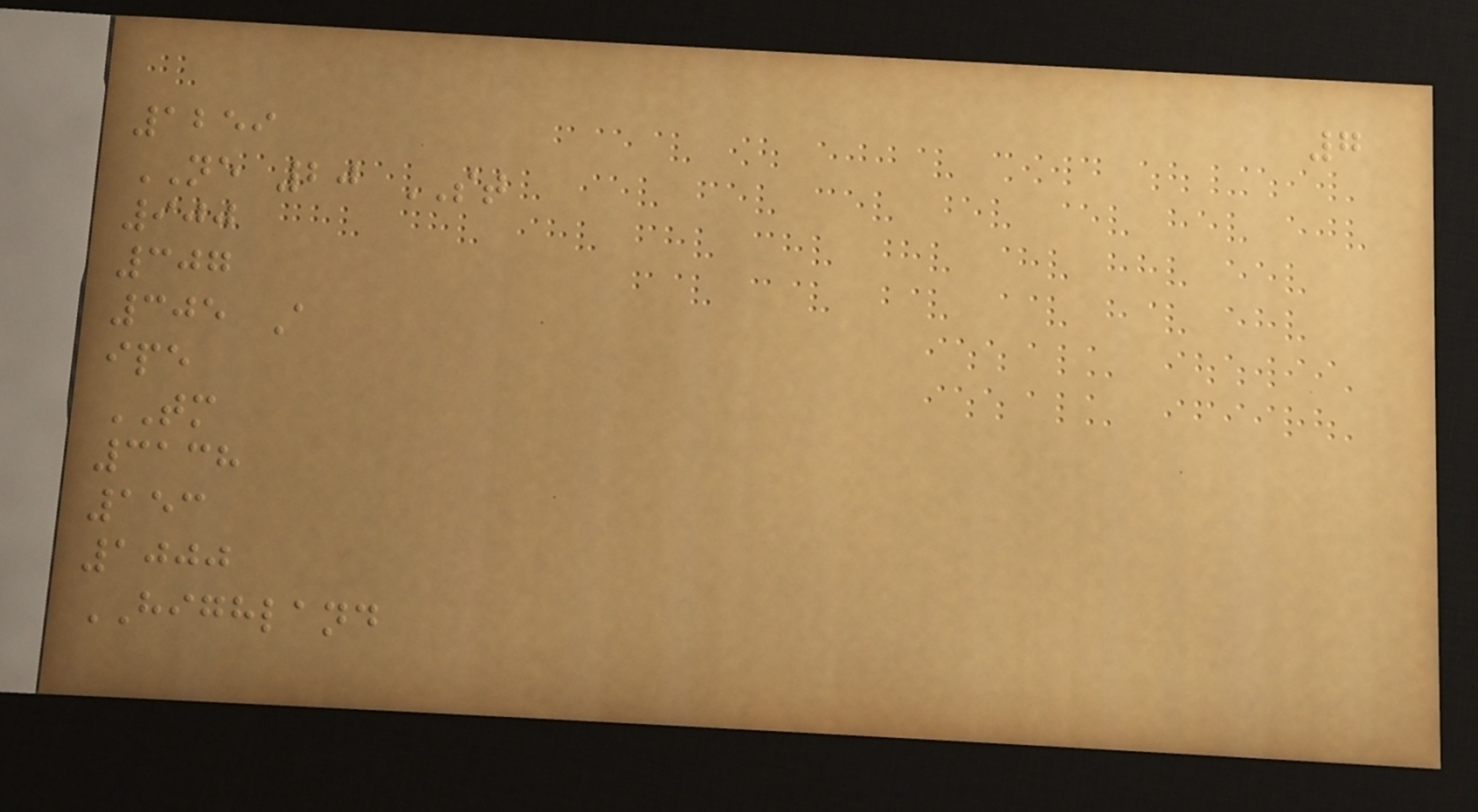7
1259
NE 20 ST
900
307
305 A
ipe
TM
3138
153
1000
HIGHLAND
